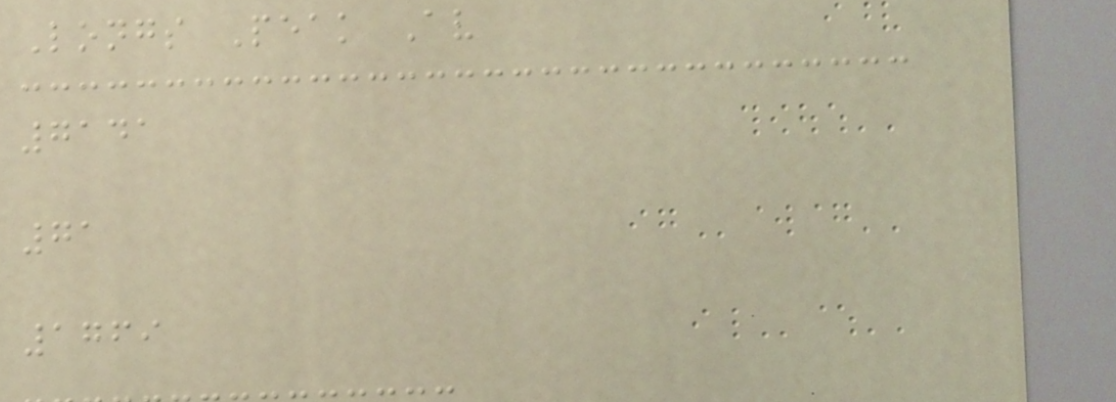Longs Peak Av
7141
71
1769
